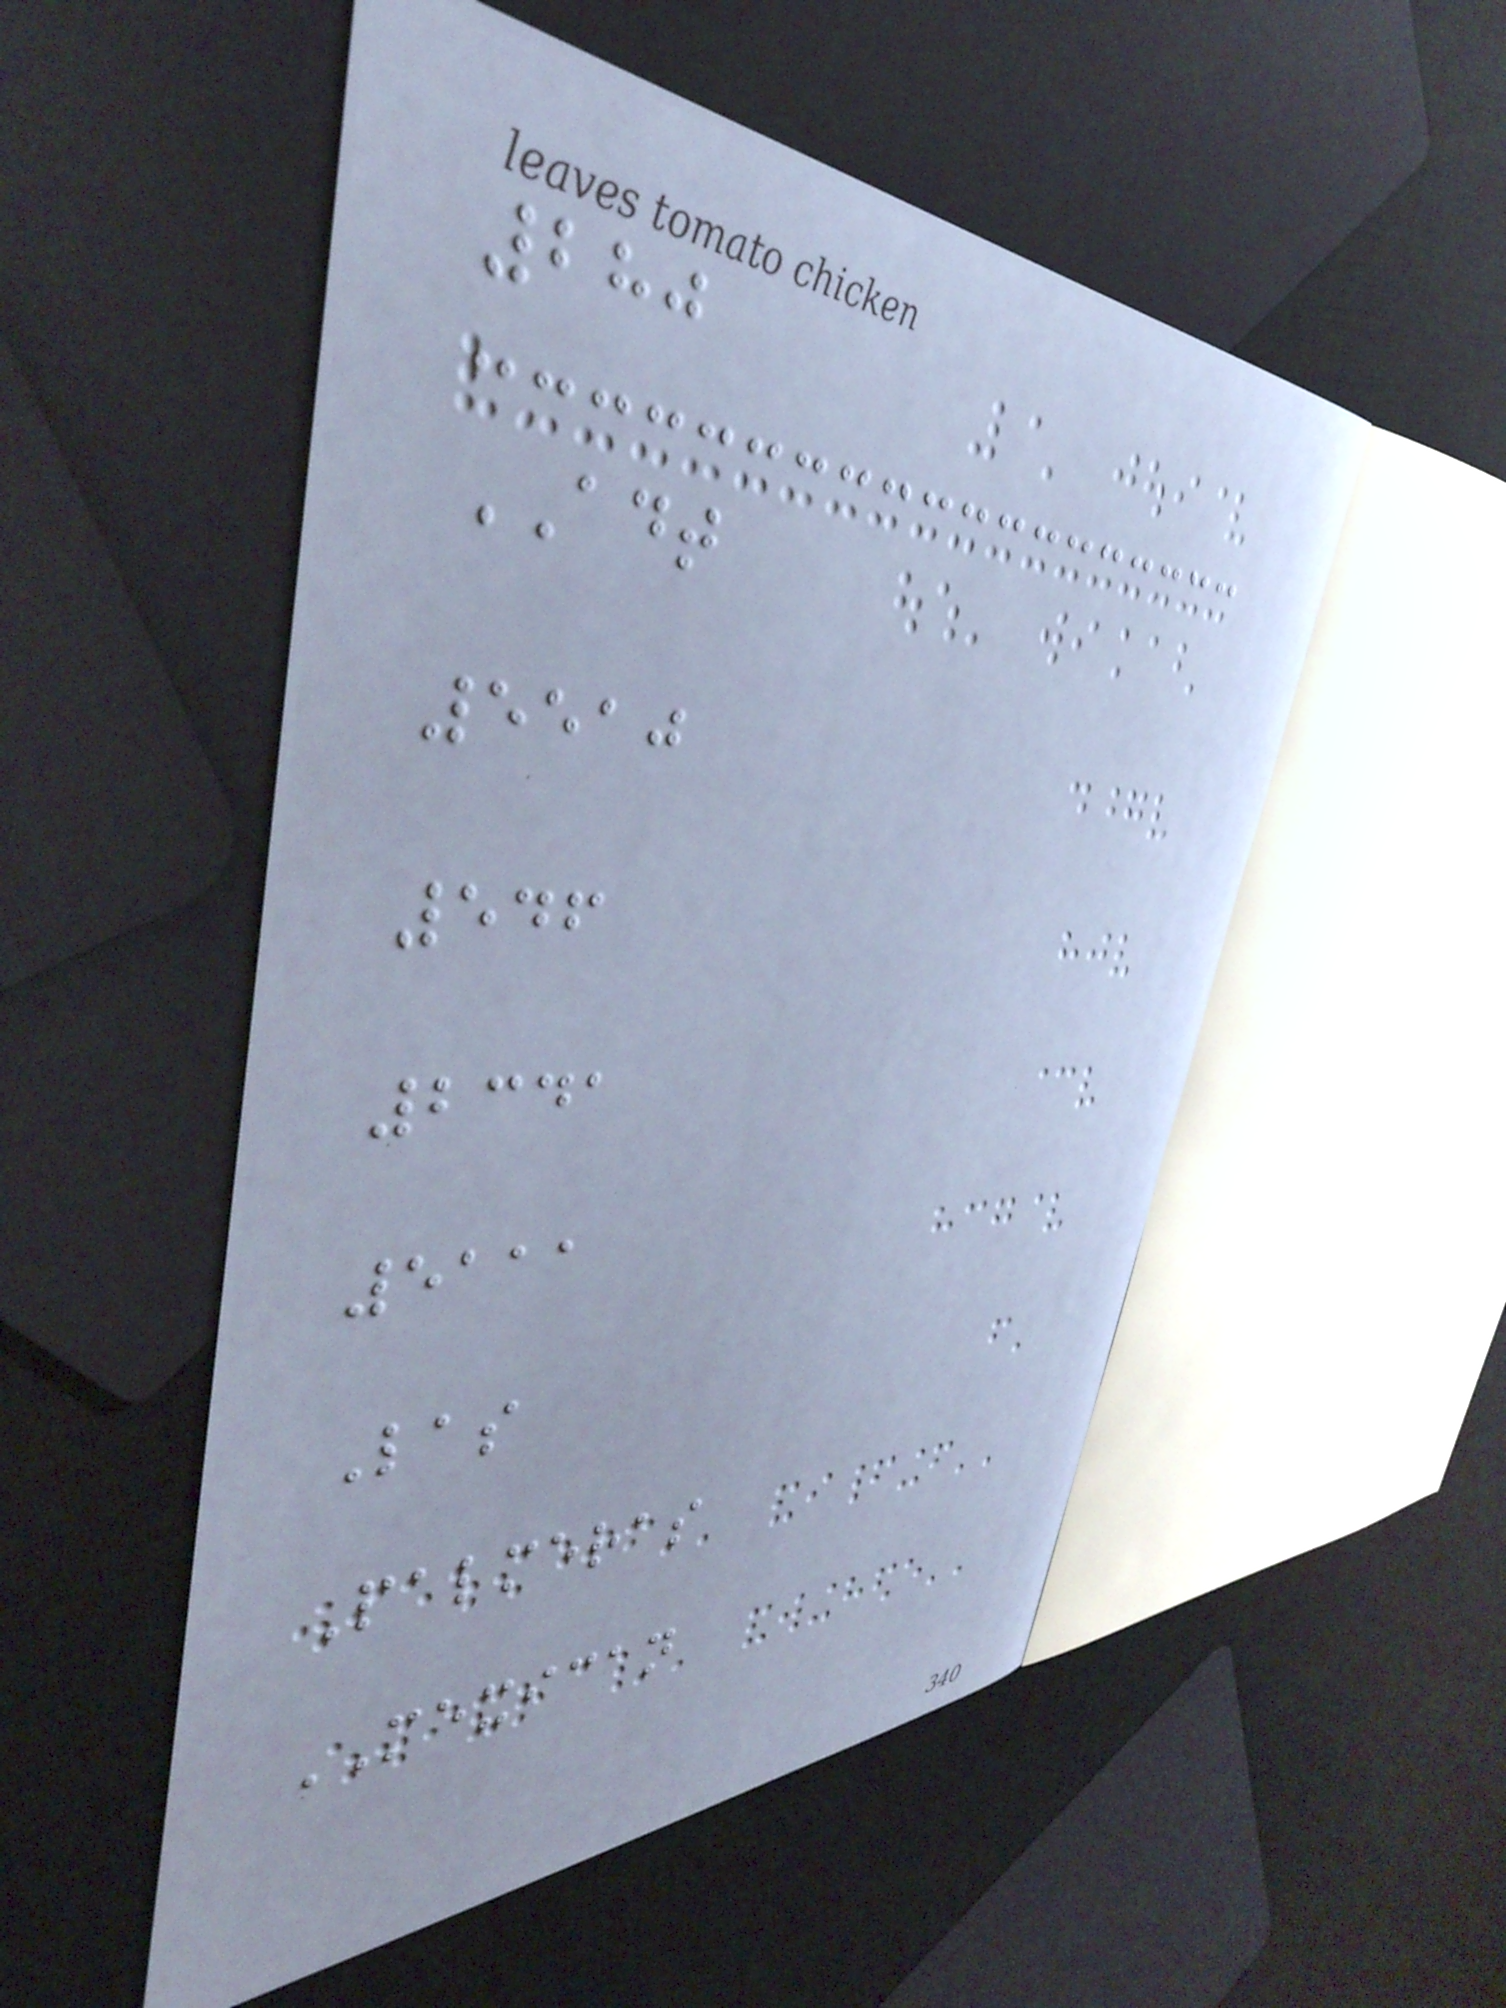280
ADT
5510
546
2341
5111
Las
Palmeras
MEXICAN
